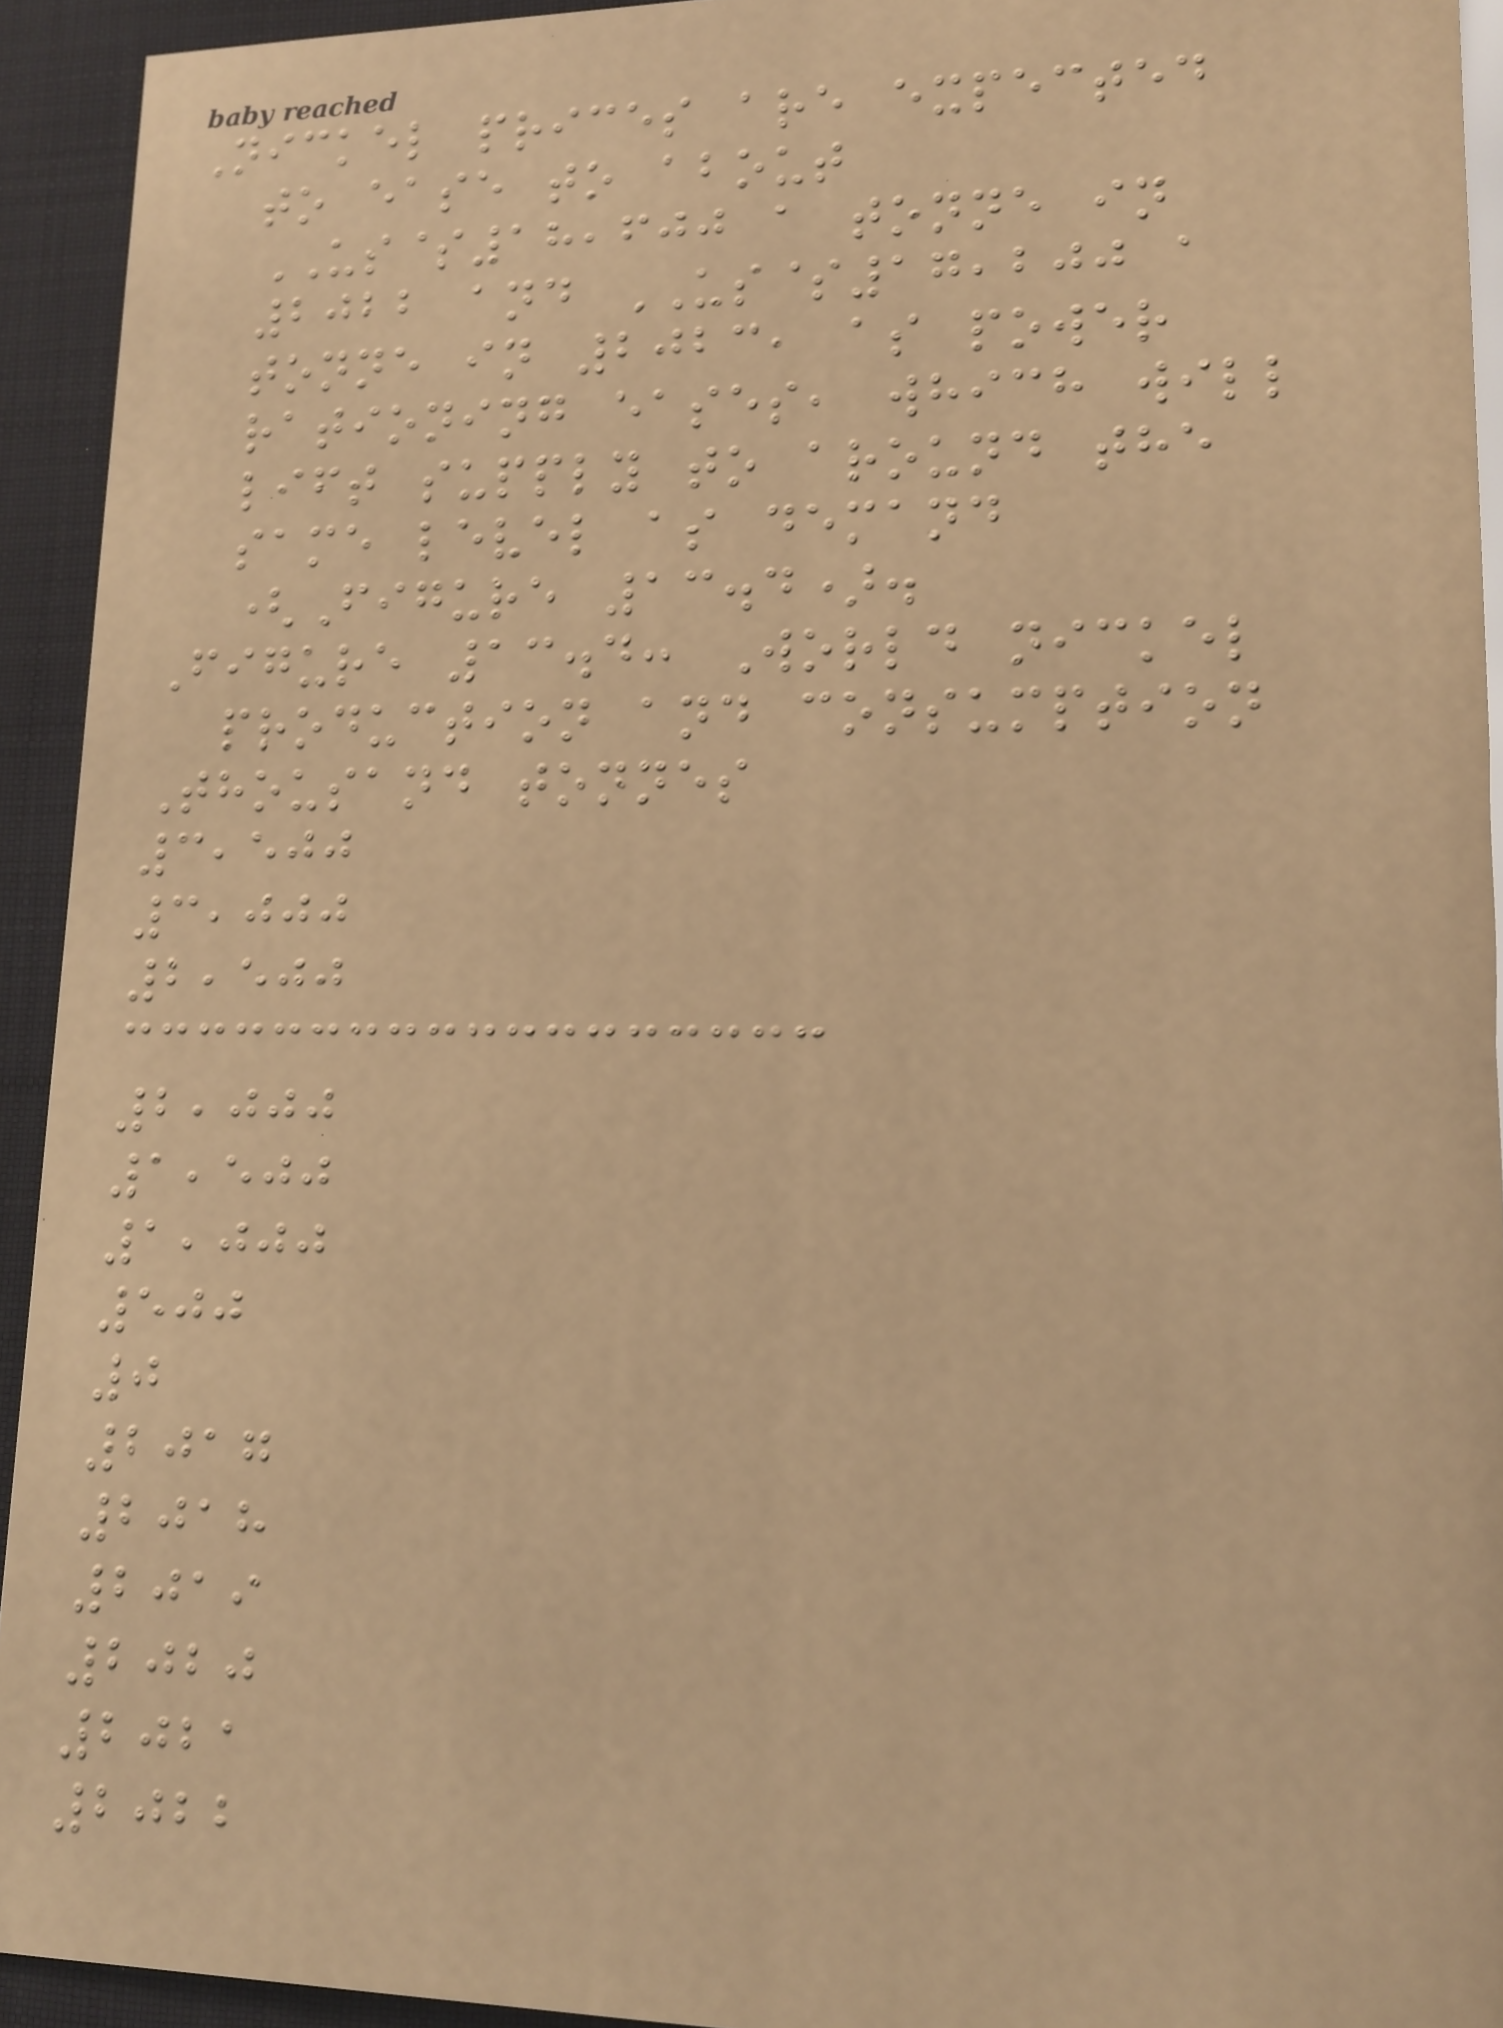Nickel prices are expected
to ease to about
US$18,600 a tonne in
2022 and US$17,200 a
tonne in 2023, as power
rationing eases, which will
lift supply to around the
same level as demand
(Figure 13.4).
Figure 13.4: World nickel
production and consumption
Thousand tonnes
3,500
3,000
2,500
2,000
1,500
1,000
500
0
2017
2018
2019
2020
2021
2022
